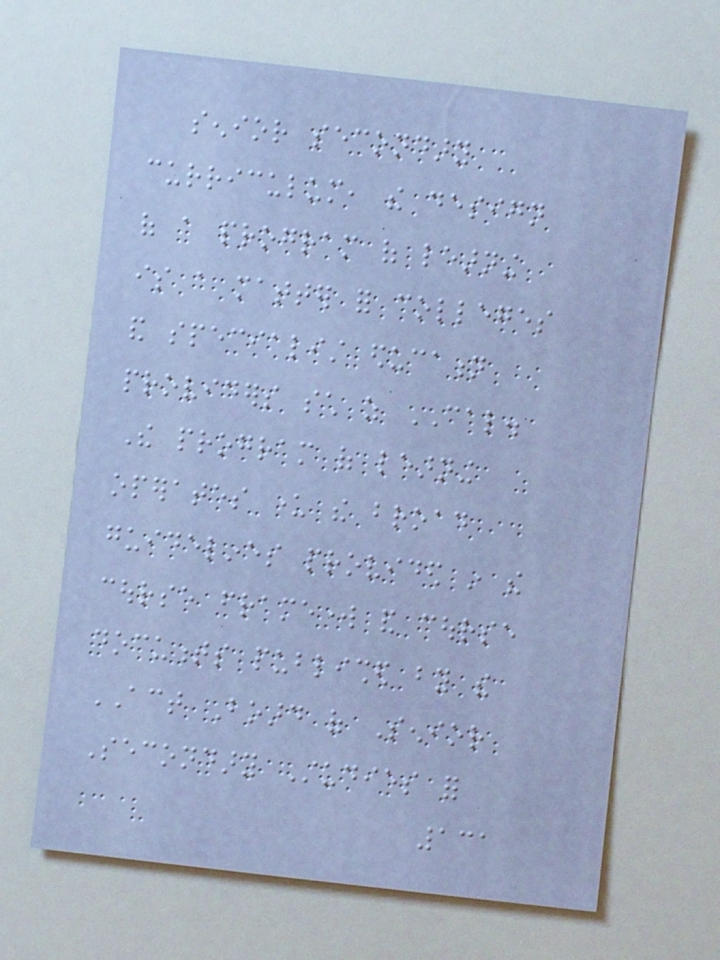senior secondary
curriculum, the design
of a program of learning
is a matter for colleges
and specialist education
providers such as CAL.
The program of learning
operates under the broad
guidelines provided in the
course framework and course
documents published by the
ACT Board of Senior
Secondary Studies for
131
